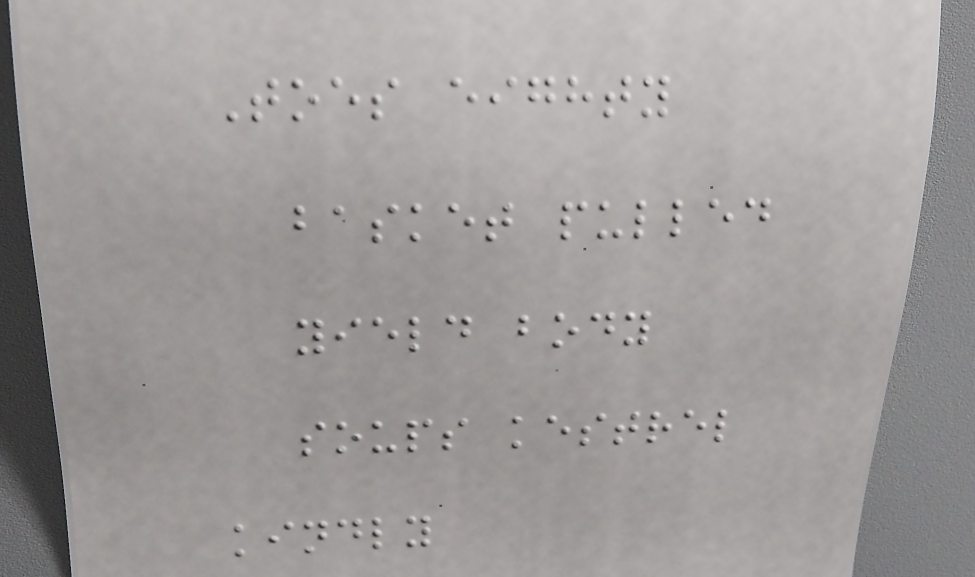Toes eighty
basket pulled
yield body
soups kestrel
kindly
